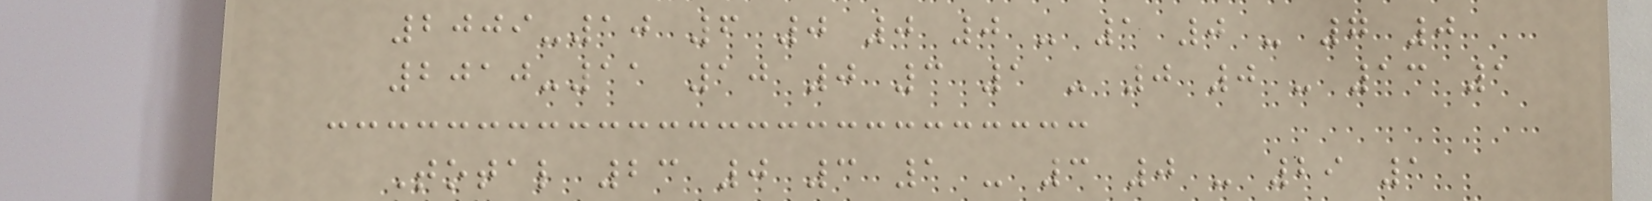2009-10 6 0 0 0 - 1 0 - 7 0
2010-11 10 0 3 1 - 0 0 - 13 1
Total 23 0 3 1 - 3 0 - 29 1
